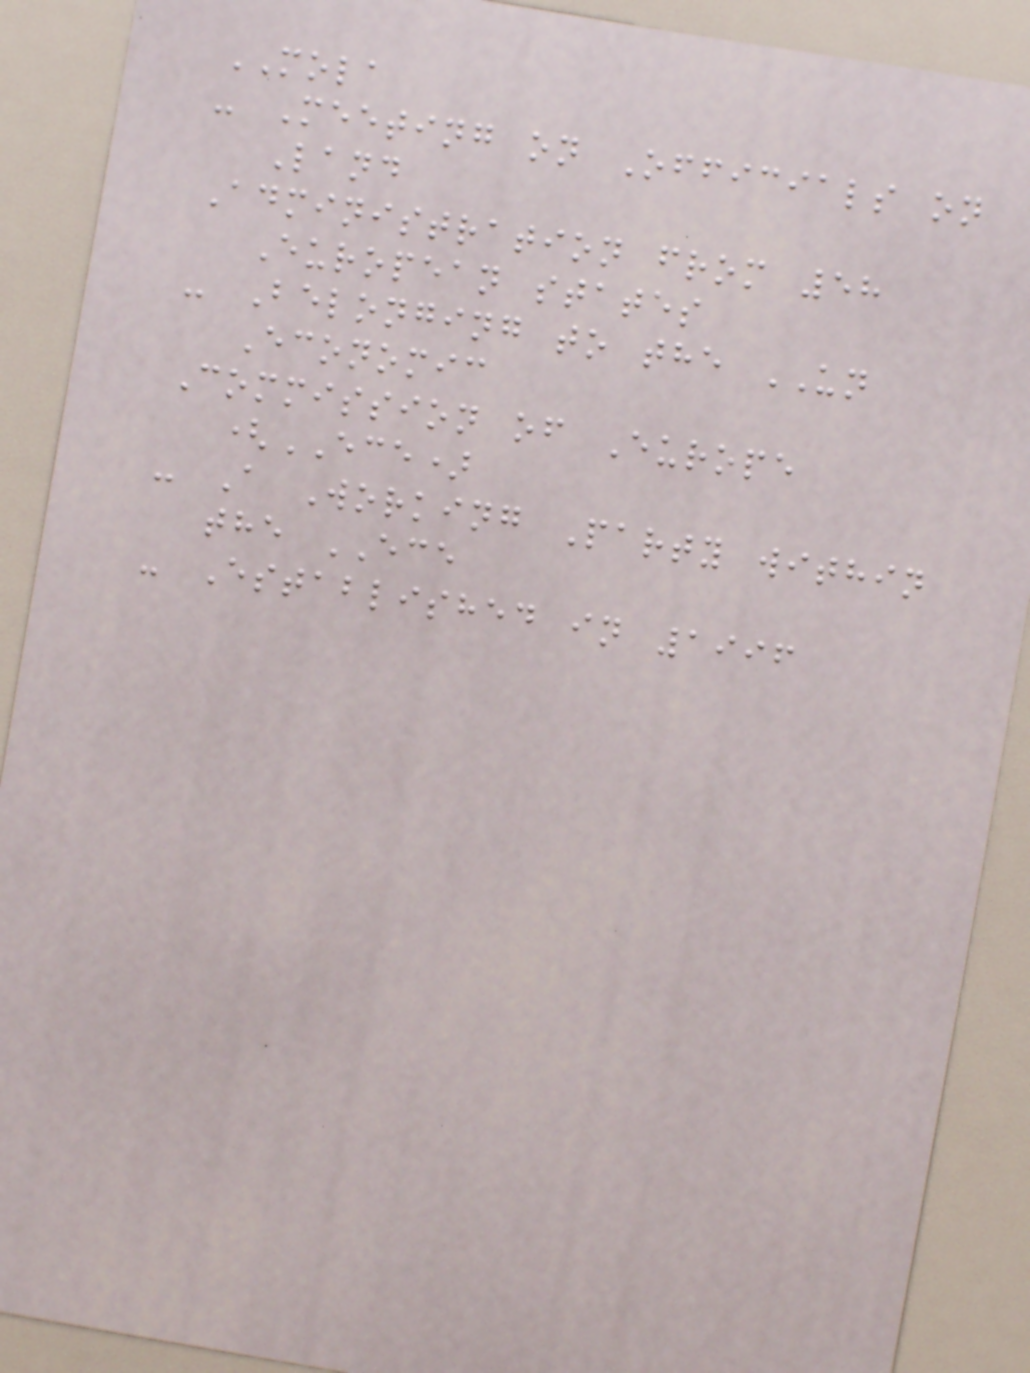MOLA
- Meeting on Officials on
Land
Administration from 58
European states
- Belonging to the UN
Economic
Commission of Europe
(ECE)
- A Working Party within
the ECE
- Established in 1996
